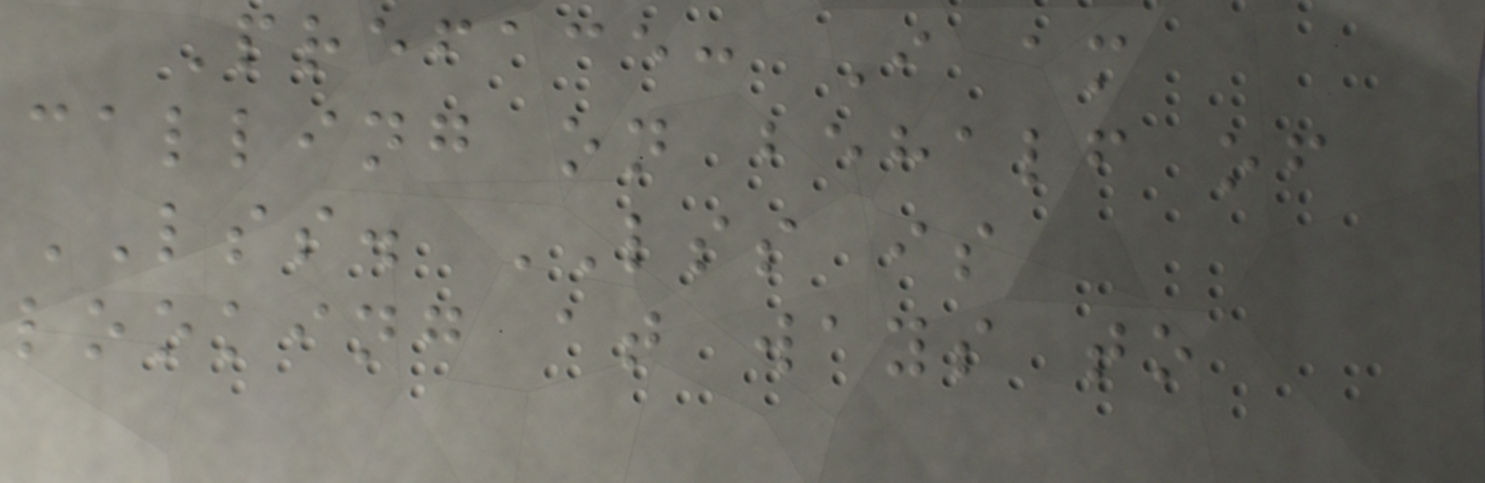Preface: I am
calling on behalf of
LSS. LSS is
looking at ways to
